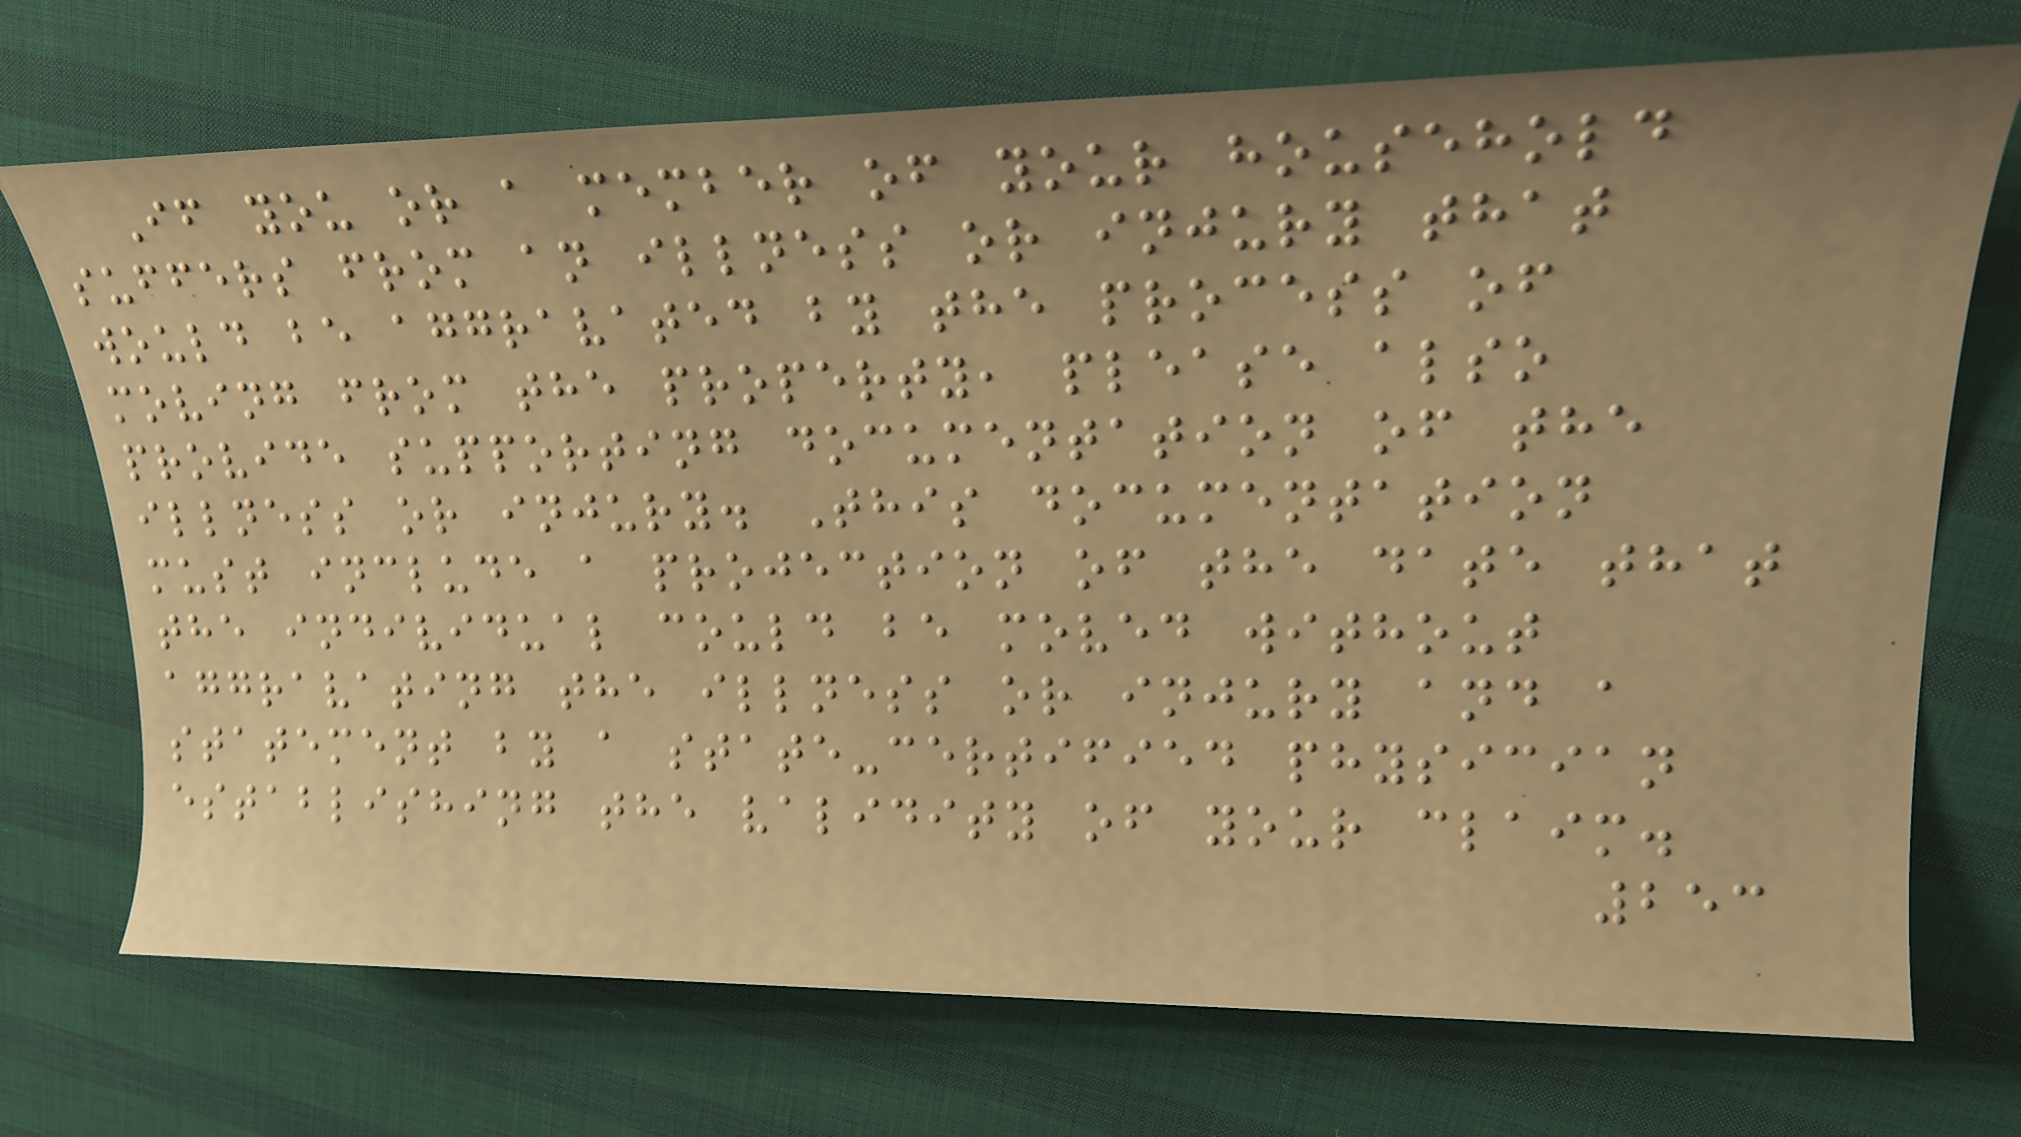If you or a member of your household
suffers from an illness or injury that
would be aggravated by the process of
moving from the property, please also
provide supporting documentation of the
illness or injury. This documentation
must include a projection of the date that
the individual could be moved without
aggravating the illness or injury and a
statement by a state-certified physician
establishing the validity of your claim.
253
